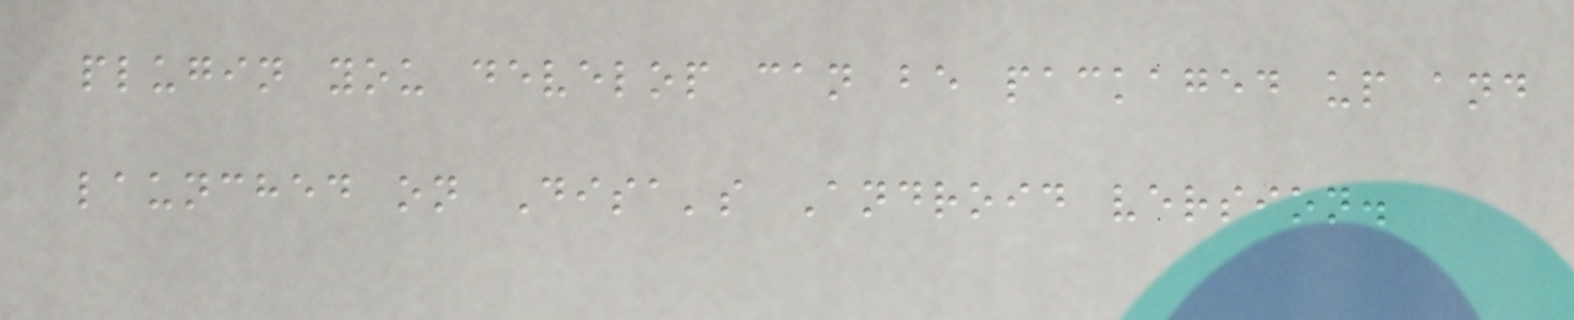plugin you develop can be packaged up and
launched on Disa's Android version.
